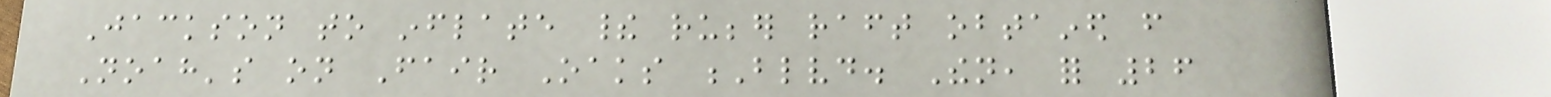Jackson to inflate their rubber raft obtained from
Noah's on Fair Oaks Blvd. Then, for 26
